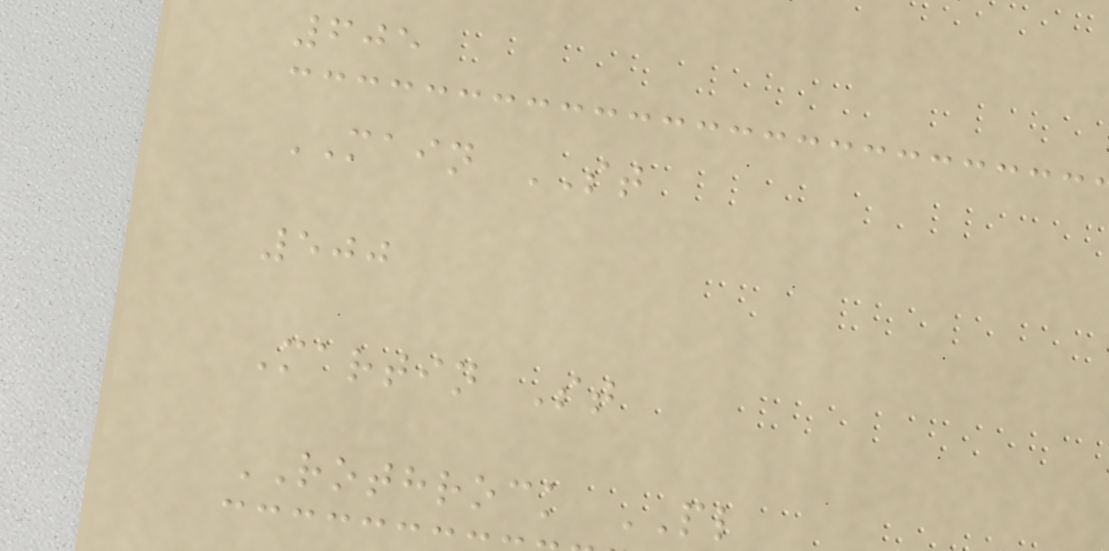605
MAIN ST
500
Martin St
ROTHROCK PL
